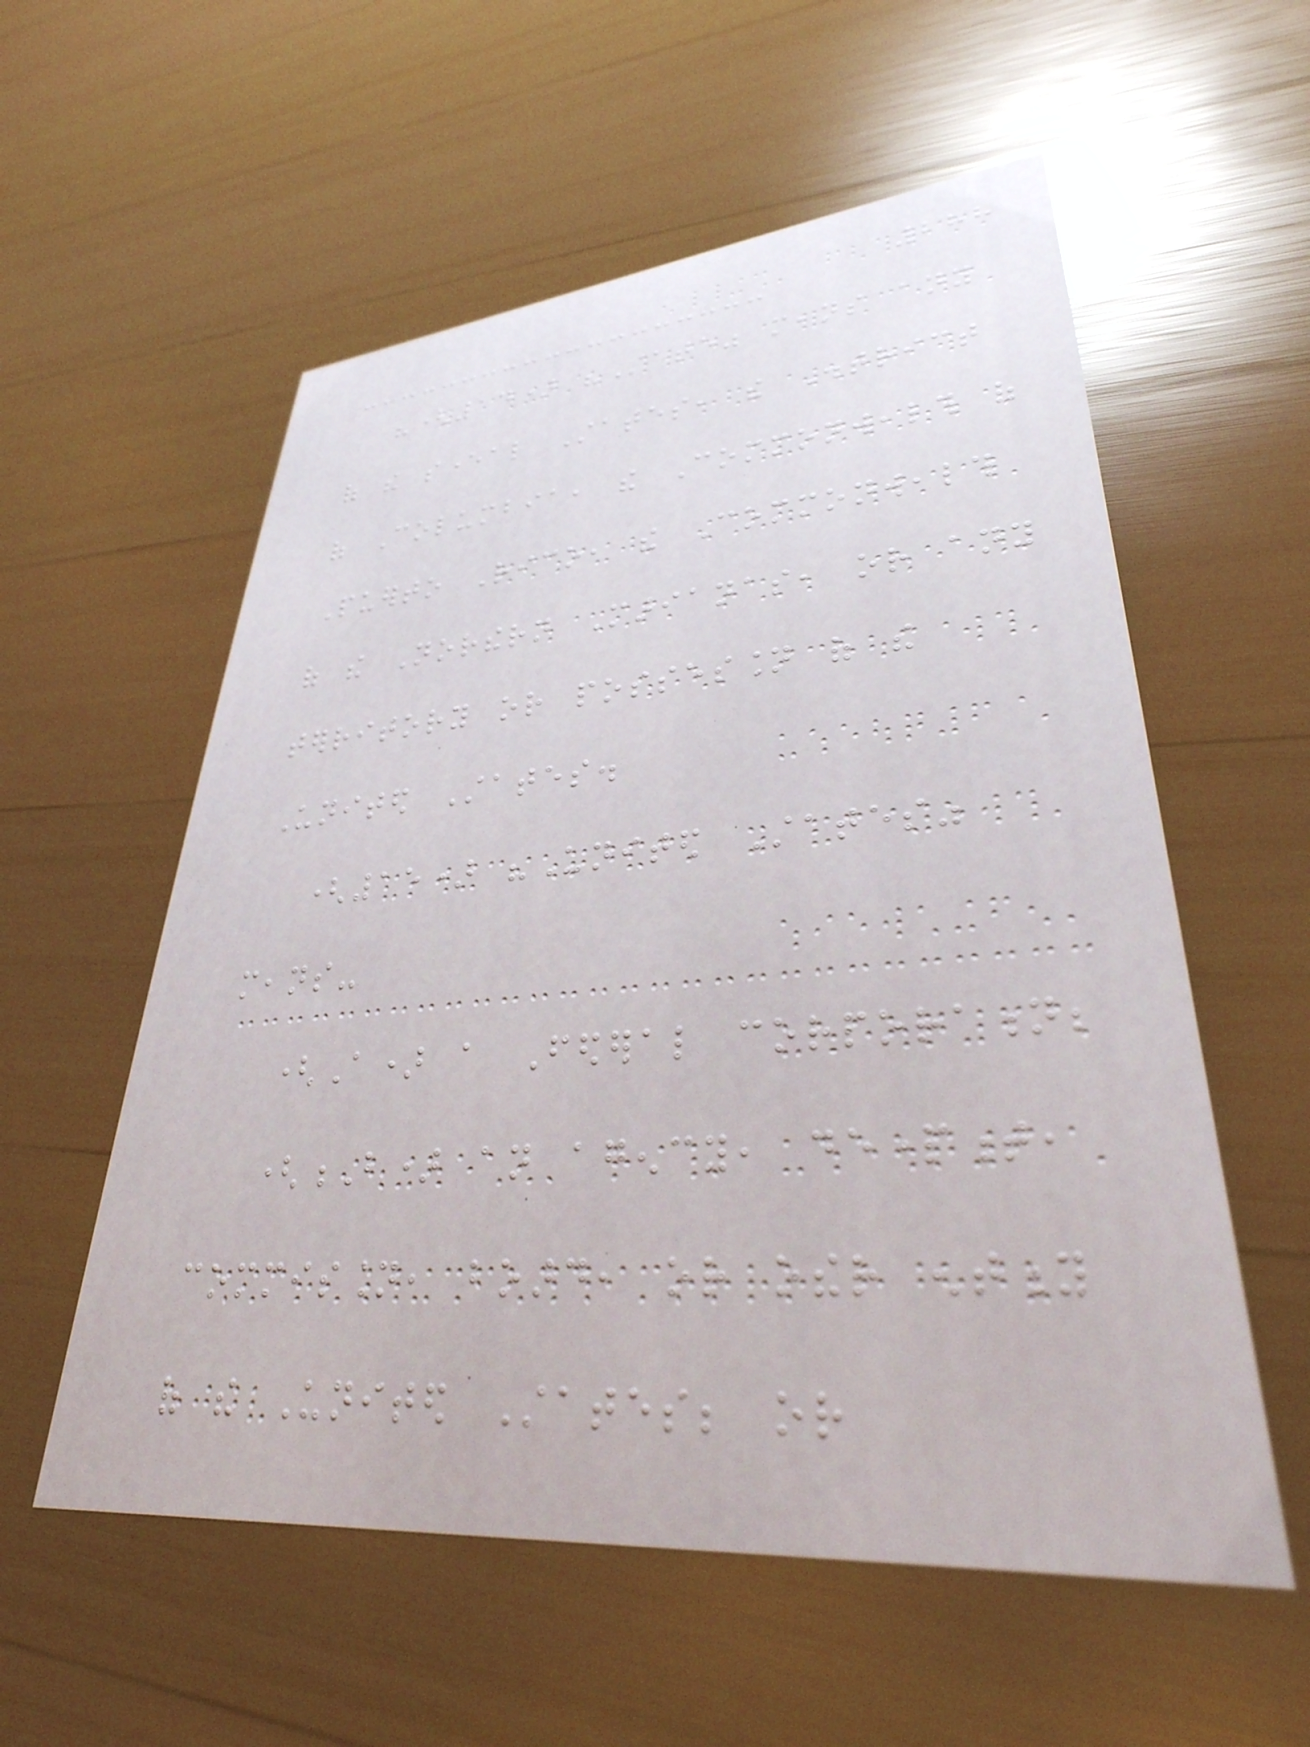288
"(14) "State" means any
of the several States, the District
of Columbia, the Commonwealth of
Puerto Rico, the Commonwealth
of the Northern Marianas, or any
territory or possession of the
United States.
(15) "United States"
means-
(A) a Federal corporation;
(B) an agency, department,
commission, board, or other entity
of the United States; or
